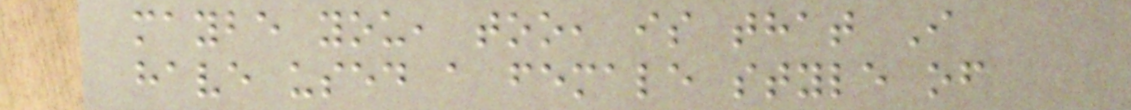maybe you, too, is that I
have used a female style of
